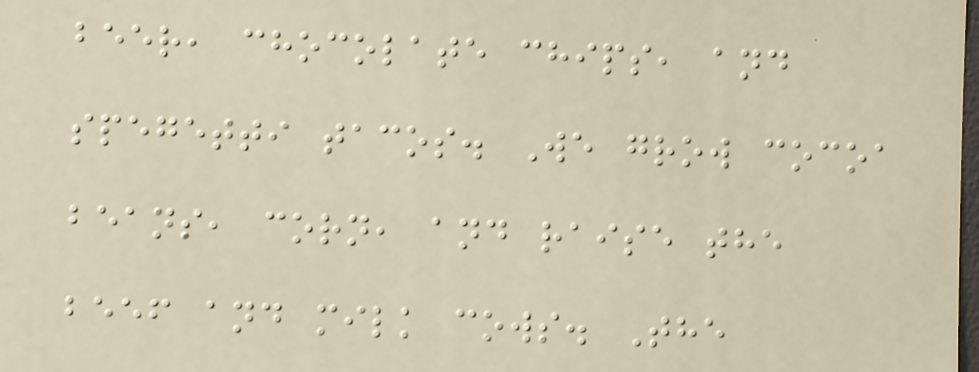beer, chocolate chips, and
spegetti tacos. We grow cocoa
beans, corn, and raise the
beef and milk cows. The
